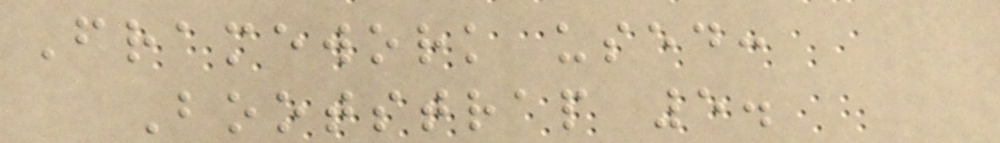Framework used:
Bootstrap 5.
